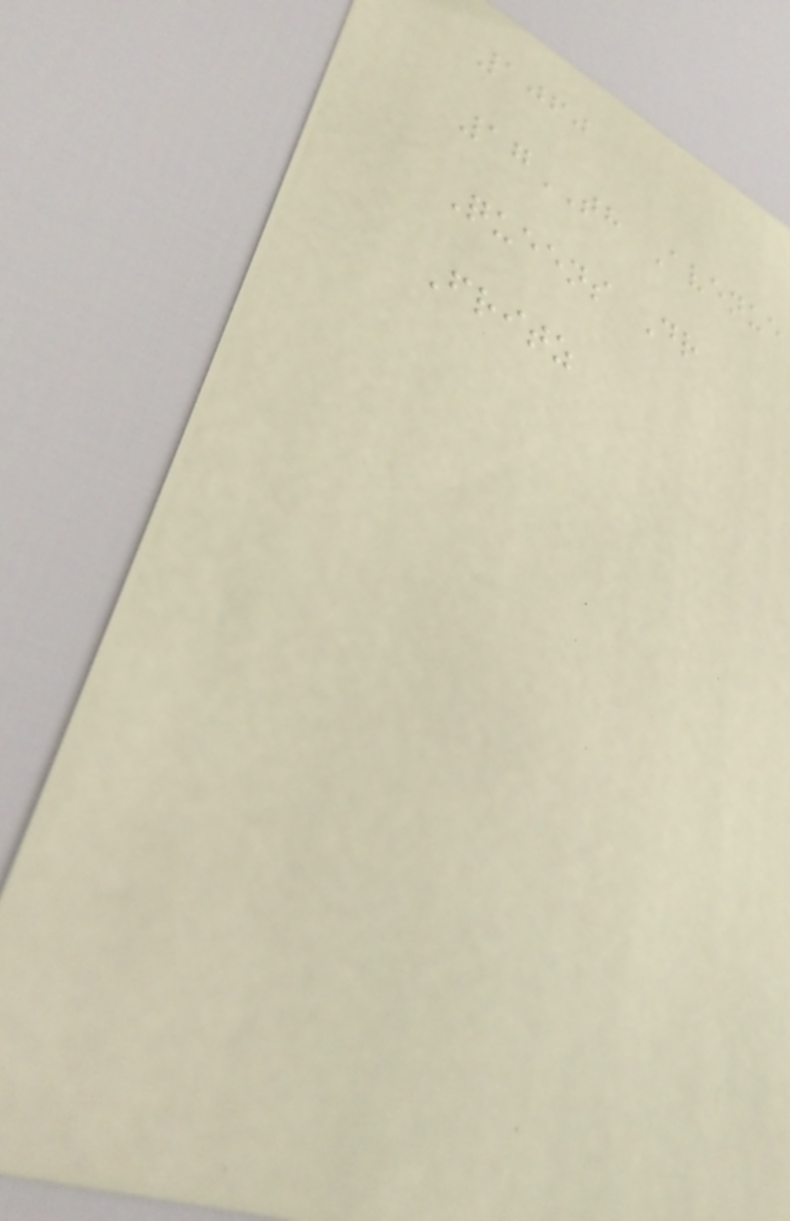1060
17TH Avenue
Queens Dr
Fritz
